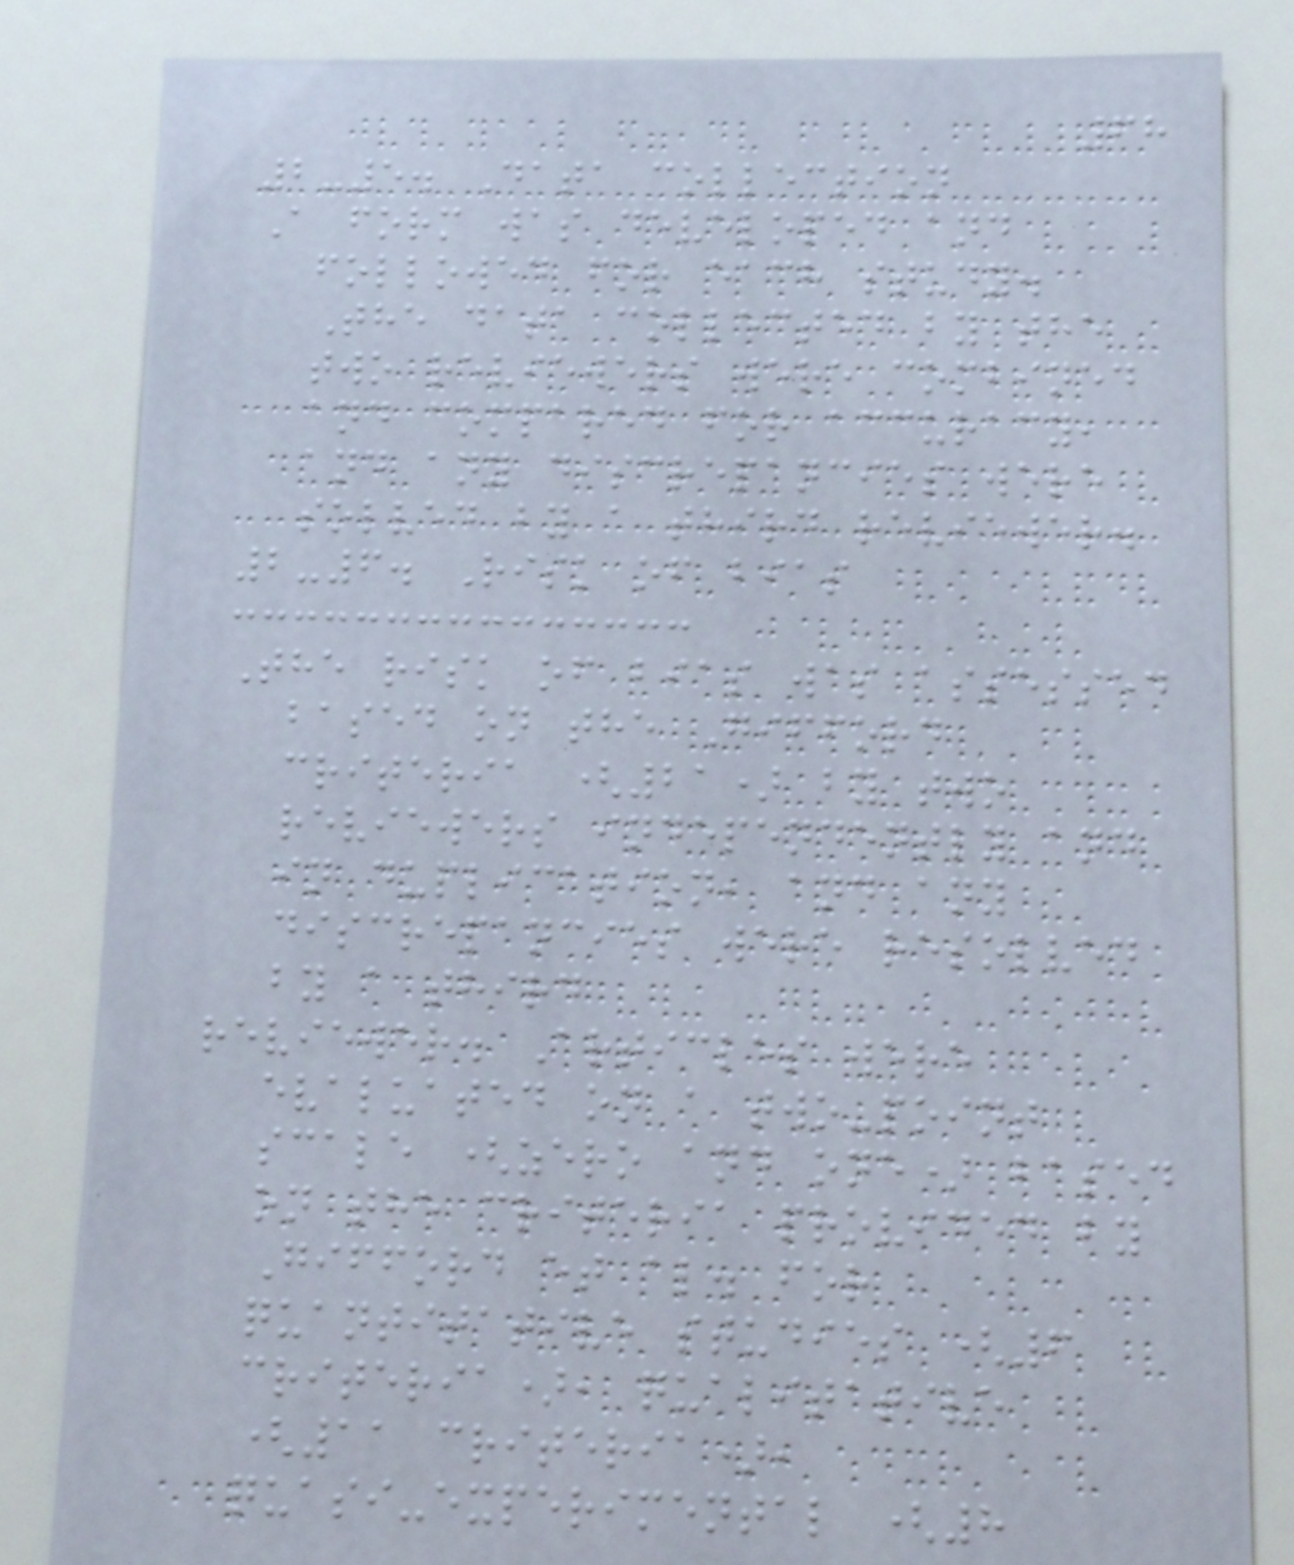68
2-5. Data collection
A form was developed and
followed for each study.
The data collected by the
two reviewers were combined
and compared for accuracy,
and any discrepancies were
solved by a third reviewer.
2-6. Risk of bias
The risk of bias was assessed
based on the Gifford
criteria (21) by two
reviewers independently and
in duplication, and any
discrepancies were resolved
by a third
reviewer. Articles were
evaluated on a two-point
scale (zero and one) based
on the criteria provided by
Gifford et al. for
quantitative studies (6
criteria), qualitative
(11 criteria),
quasi-experimental (8
